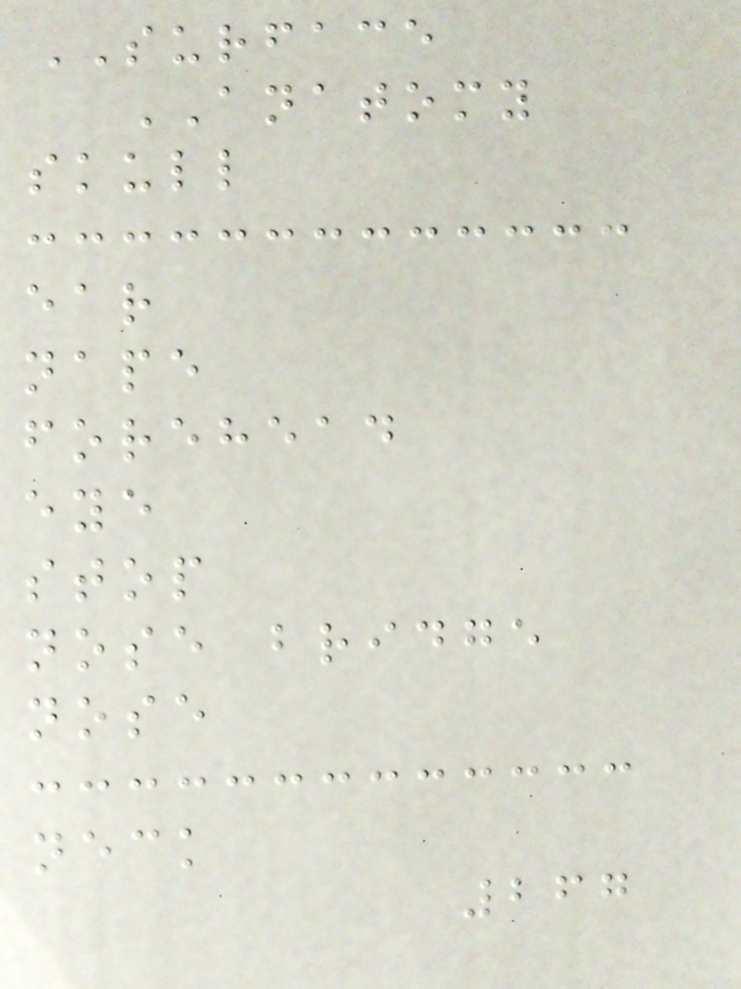SURFACE
ANATOMY
skull
ear
nape
forehead
eye
stop
nose bridge
nose
neck
267
